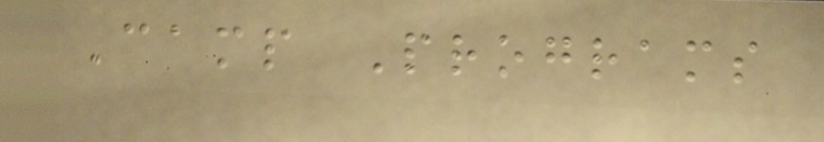Camp Programs
